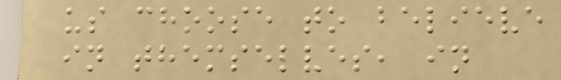us choose to believe
in themselves, in
